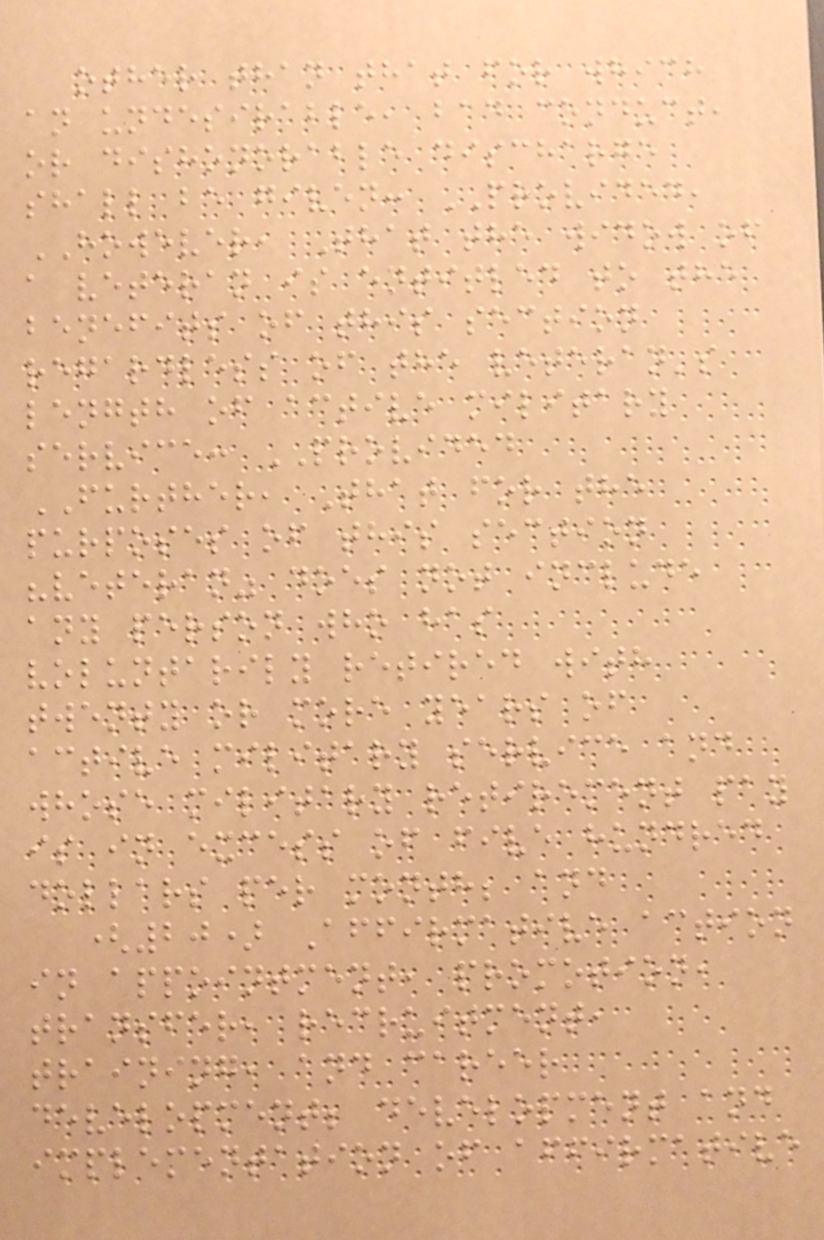other than that for which
an undesirable, bad conduct,
or dishonorable discharge
shall be given: PROVIDED,
HOWEVER, That the widow of
a veteran is entitled to the
benefits of this section
regardless of the veteran's
length of active military
service: PROVIDED
FURTHER, That for the
purposes of this section
"veteran" does not include
any person who has
voluntarily retired with
twenty or more years of
active military service and
whose military retirement pay
is in excess of five hundred
dollars per month; and
(20) Affirmative action
in appointment, promotion,
transfer, recruitment,
training, and career
development; development and
implementation of affirmative
